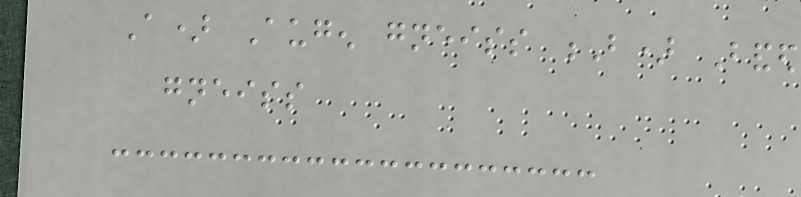A) Augen gneiss B) Banded
gneiss
